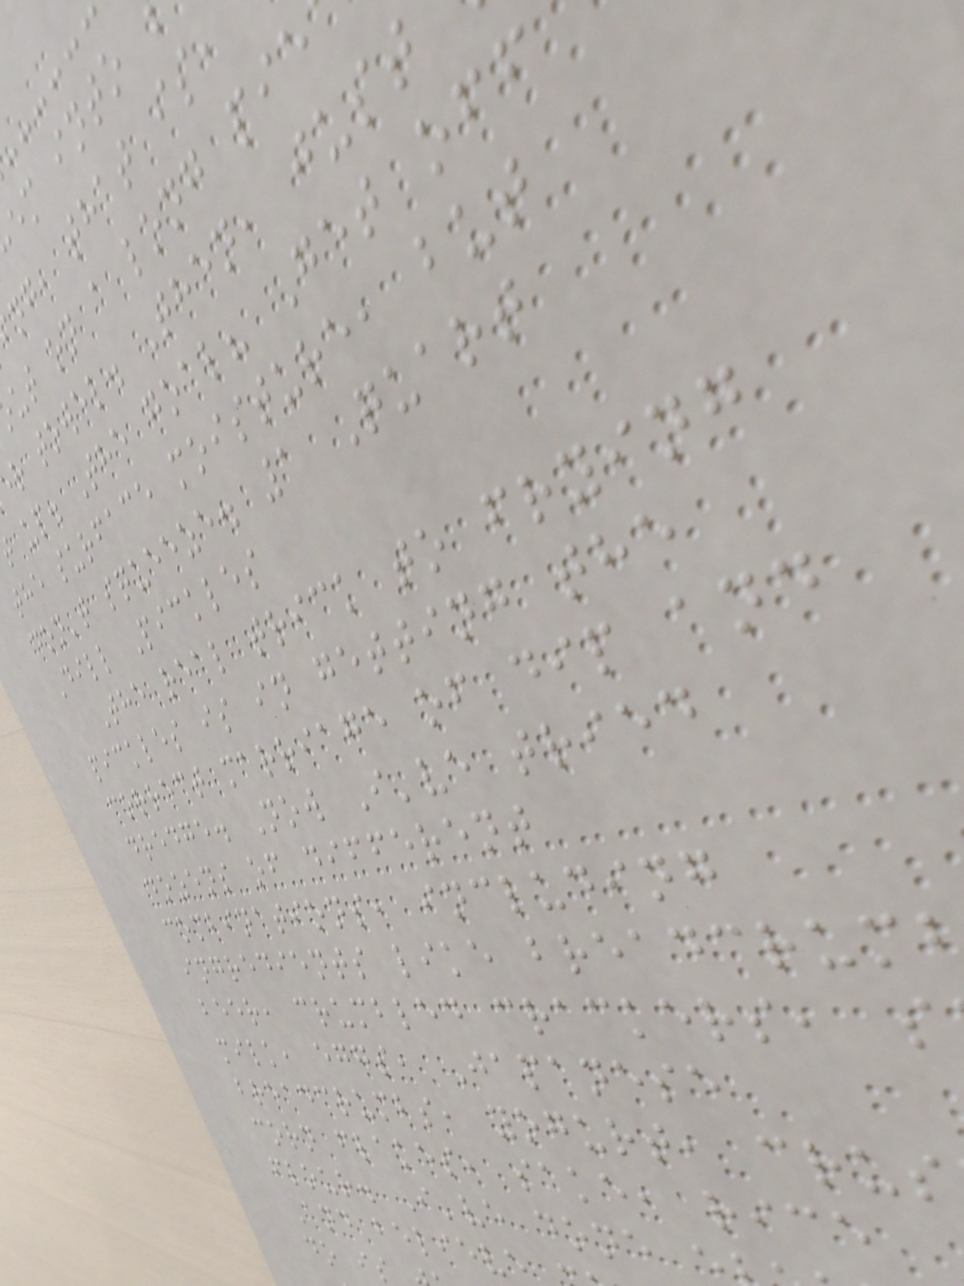em into
ng, that is,
ut on a long pie
r towel. Then, just
up. The goal? Get off
the surface moisture, but
don't squeeze. 1 Quart
Dill Pickles
The real trick to frying
pickles is in getting the
correct marriage of dip and
dredge. Now I've tried
dozens of different
combinations, including
ingredients like breadcrum
beer, crumbled crackers, s
milk, eggs, Japanese
breadcrumbs, yogurt, crus
corn flakes, sake, rice
flour. I've done
And believe
